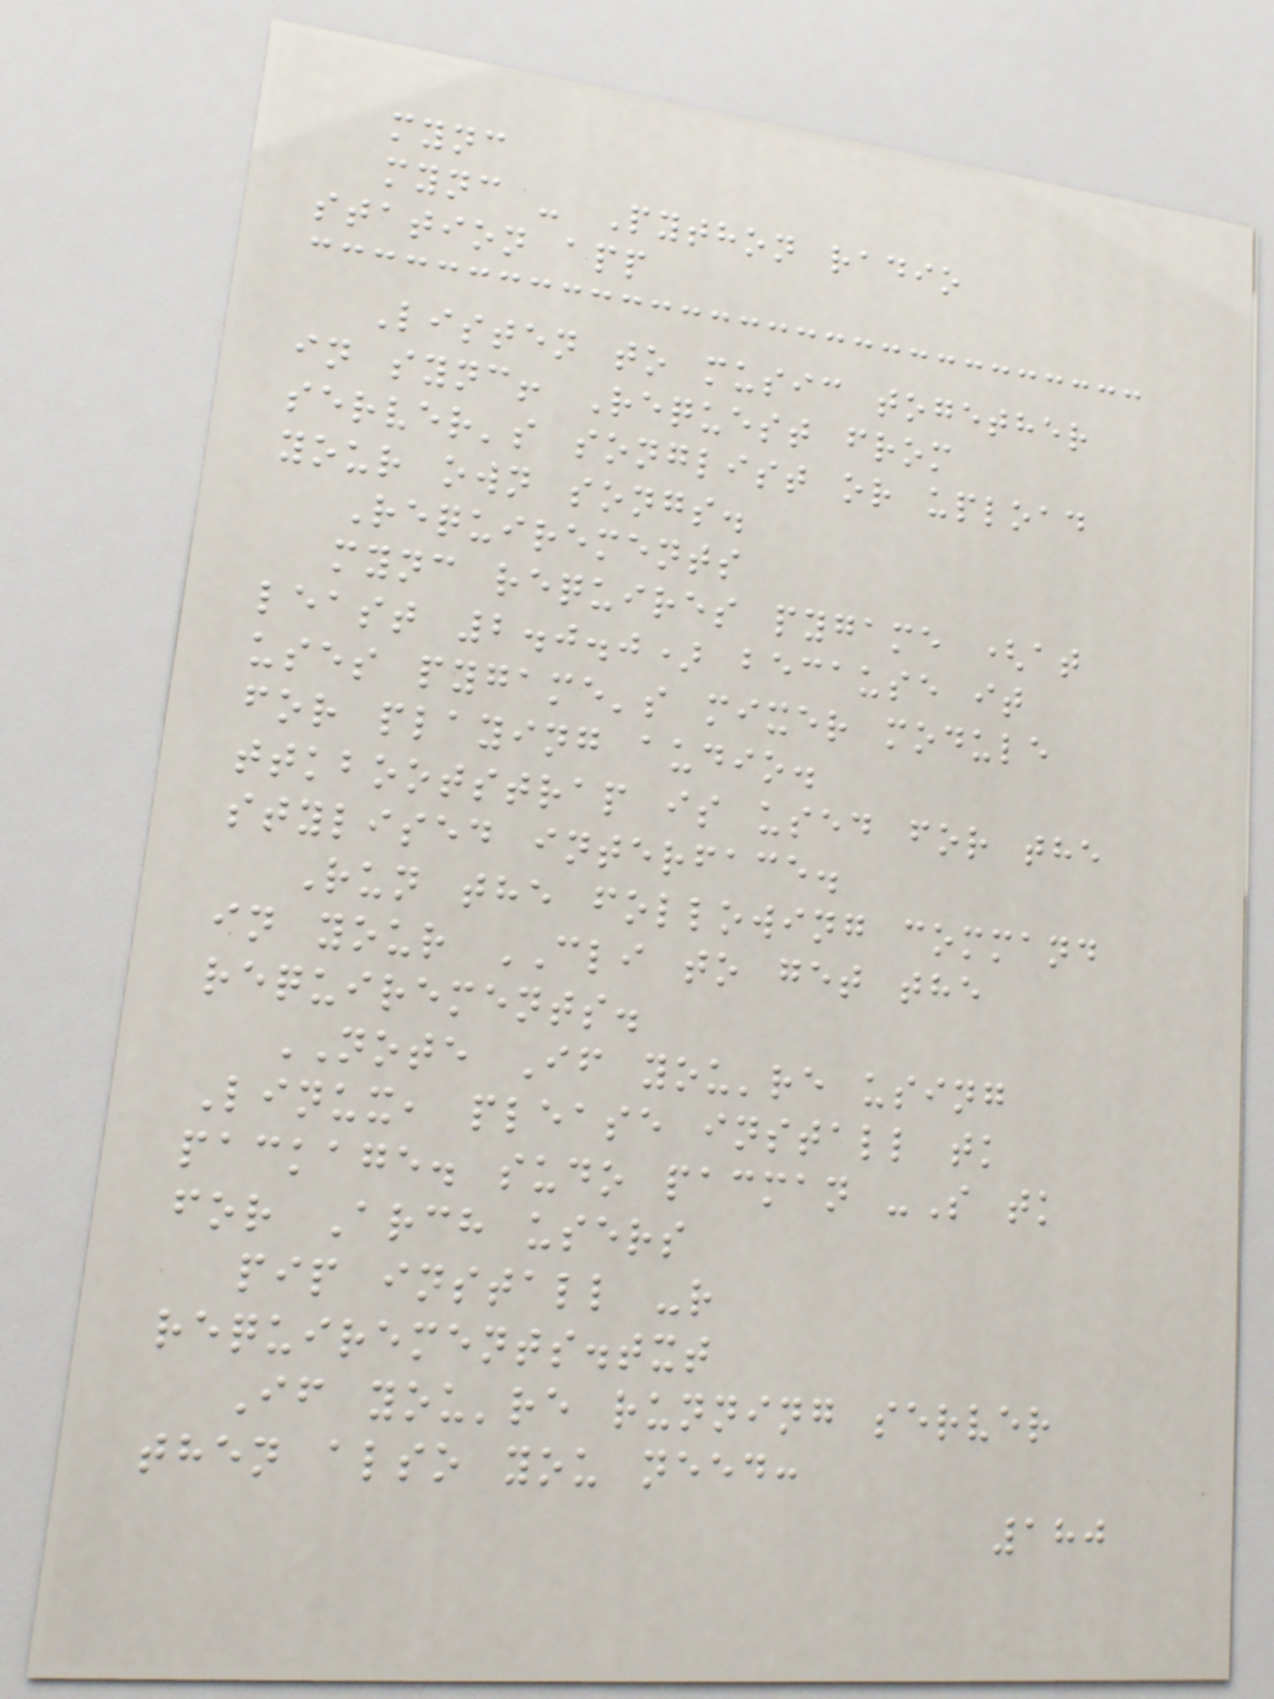mync
mync - Python radio
station app
Listen to music together
in sync! Request from
server's songlist or upload
your own songs.
Requirements
mync requires pygame (at
least 2.0.0) because it
uses pygame's mixer module
for playing audio.
ttkbootstrap is used for the
stylised interface.
Run the following command
in your CLI to get the
requirements.
NOTE If you're using
Linux, please install tk
package. sudo pacman -S tk
for Arch users
pip install -r
requirements.txt
If you're running server
then also you need:
180
